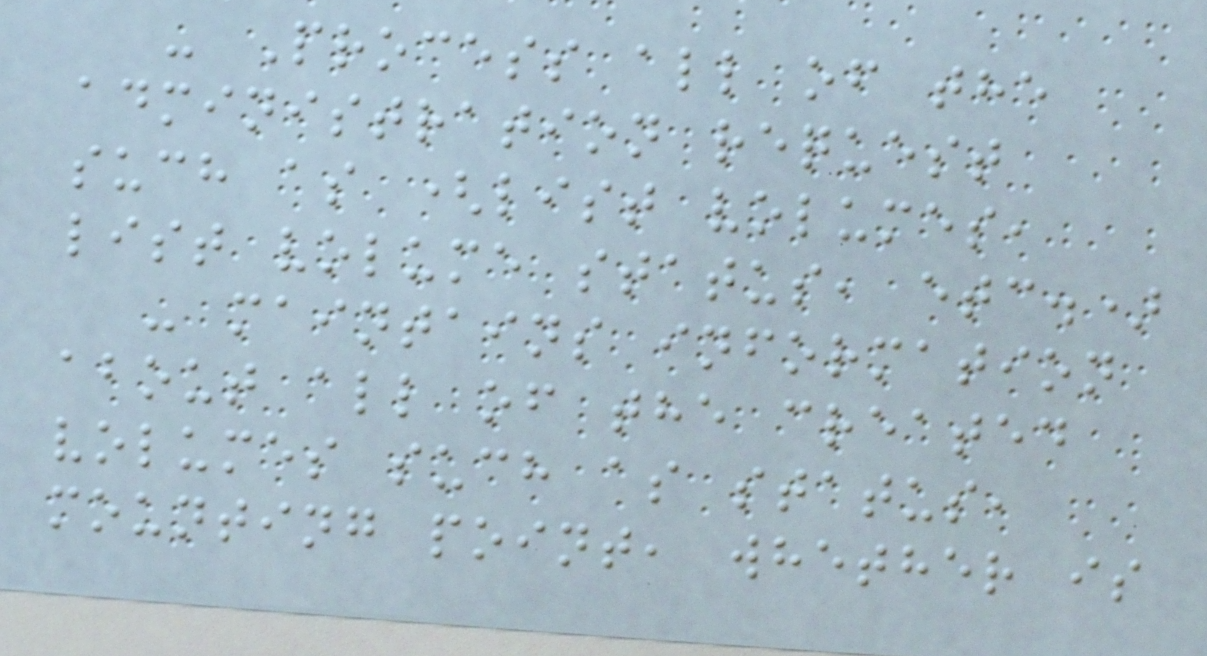- Process all of the
administration request
such as (list volumes,
list volume status, etc.)
- maintains information
about all of the created
volumes such as status,
mounting point, whether is
